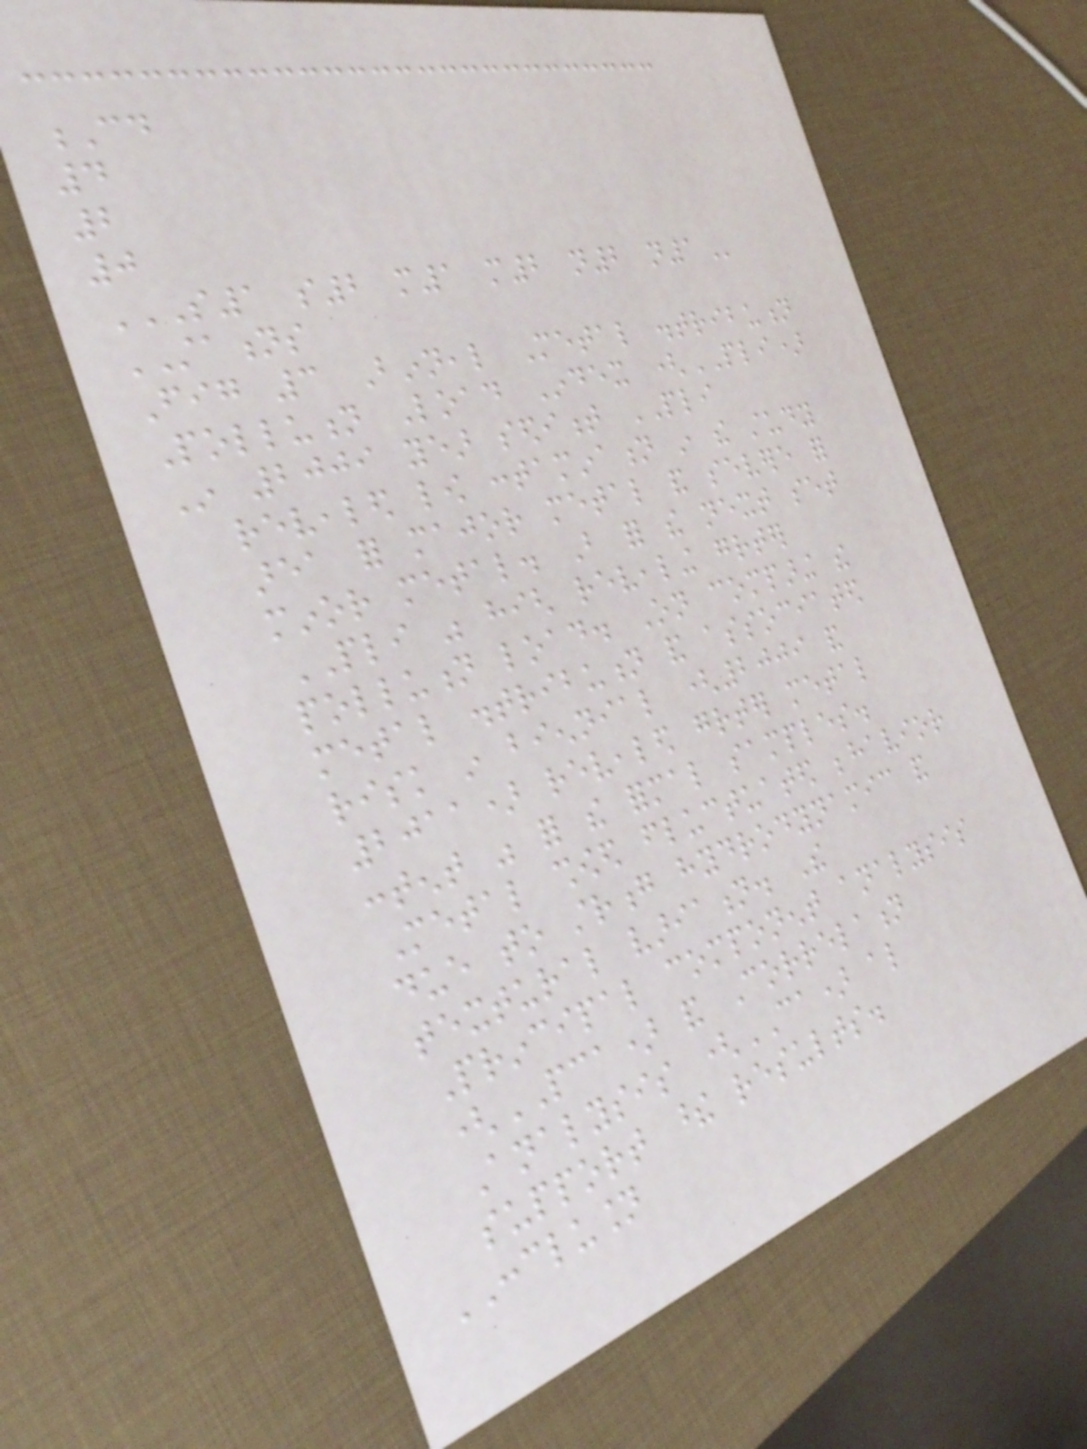Cd
4
2
0
S1 S2 M1 M2 N2 N1
STATIONS
Fig 3 Binneal Metal distribution
Pollution Load Index (PLI)
In 2009 year sediment PLI
revealed low contamination in the study
area for major metal and severe for
minor metal. But for the next set
PLI was high revealing greater
pollution load. On comparing the
metal distribution and associated
risk in biennial (2009 and
2011) revealed greater metal
content was for the formal samples.
Metal showed fluctuated behavior
due to strong hydrodynamic and
textural variation. The
Principal component analysis
(PCA) and Correlation
Analysis (CA) also
support these results.
CONCLUSION
